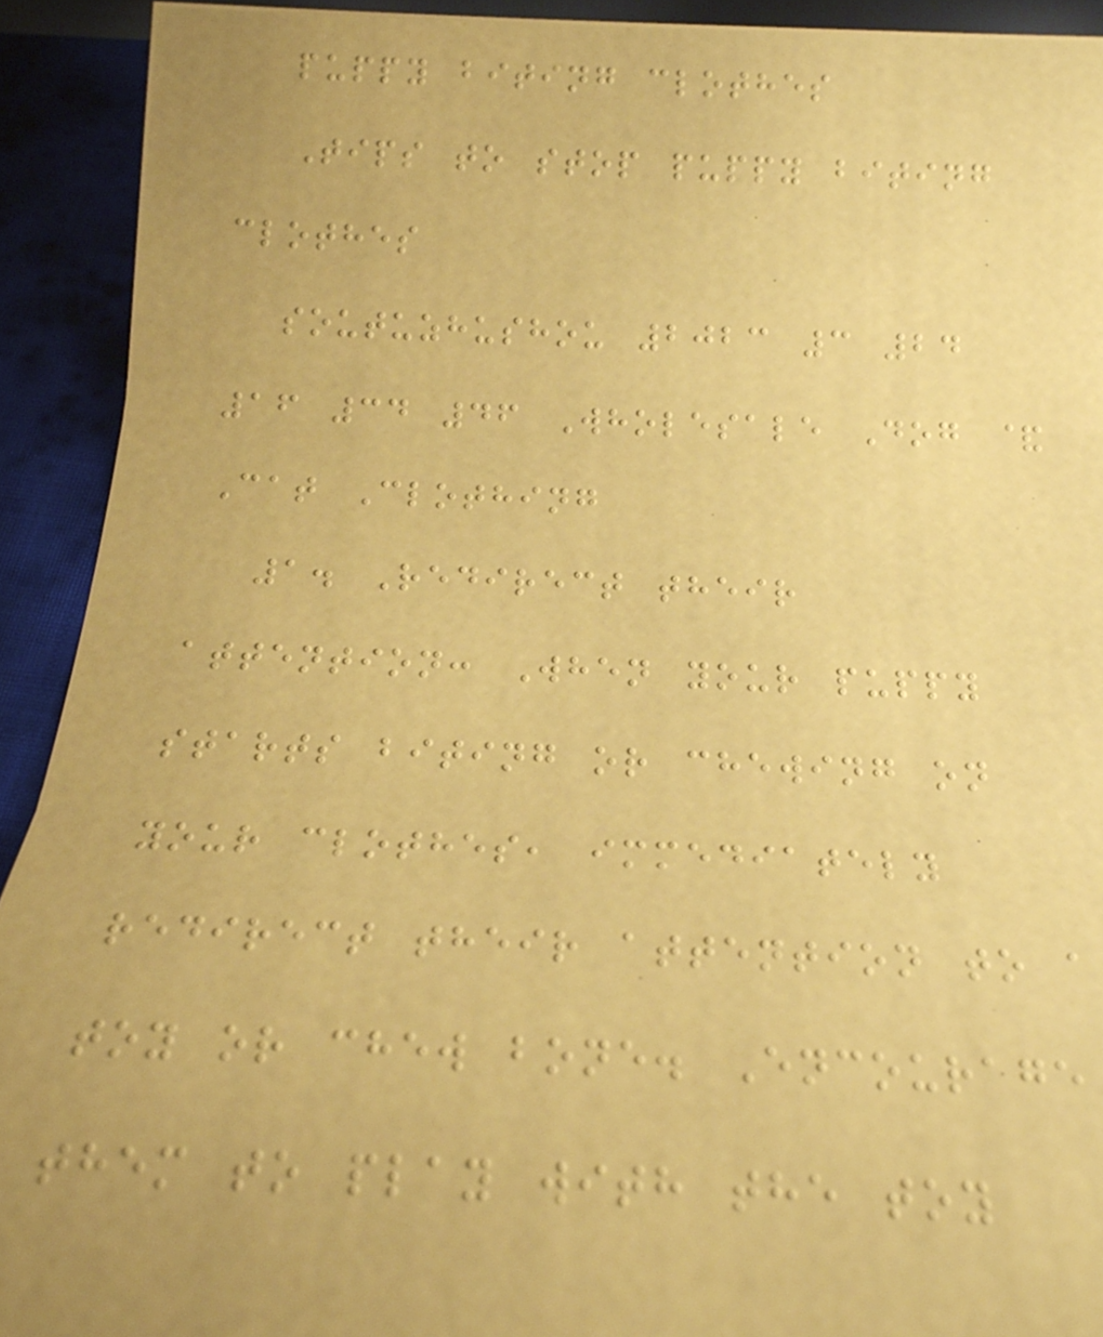puppy biting clothes
Tips to stop puppy biting
clothes
soutuzhushou 2023 3 24
16 34 46 Wholesale Dog &
Cat Clothing
1. Redirect their
attention: When your puppy
starts biting or chewing on
your clothes, immediately
redirect their attention to a
toy or chew bone. Encourage
them to play with the toy
